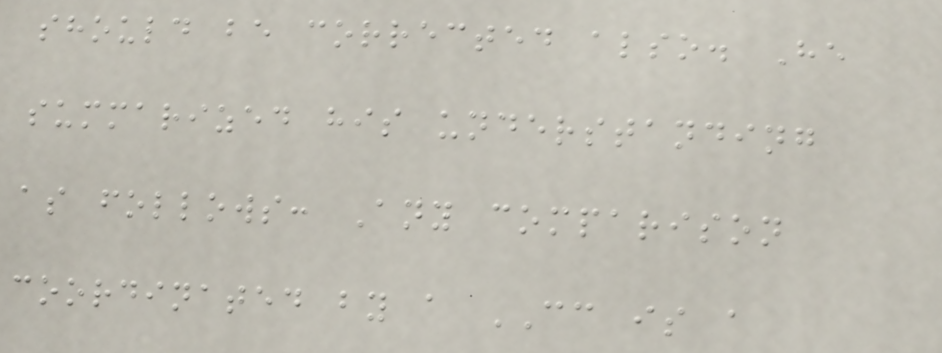should be corrected also. He
summarized his understanding
as follows: Any comparison
coordinated by a CC is a
